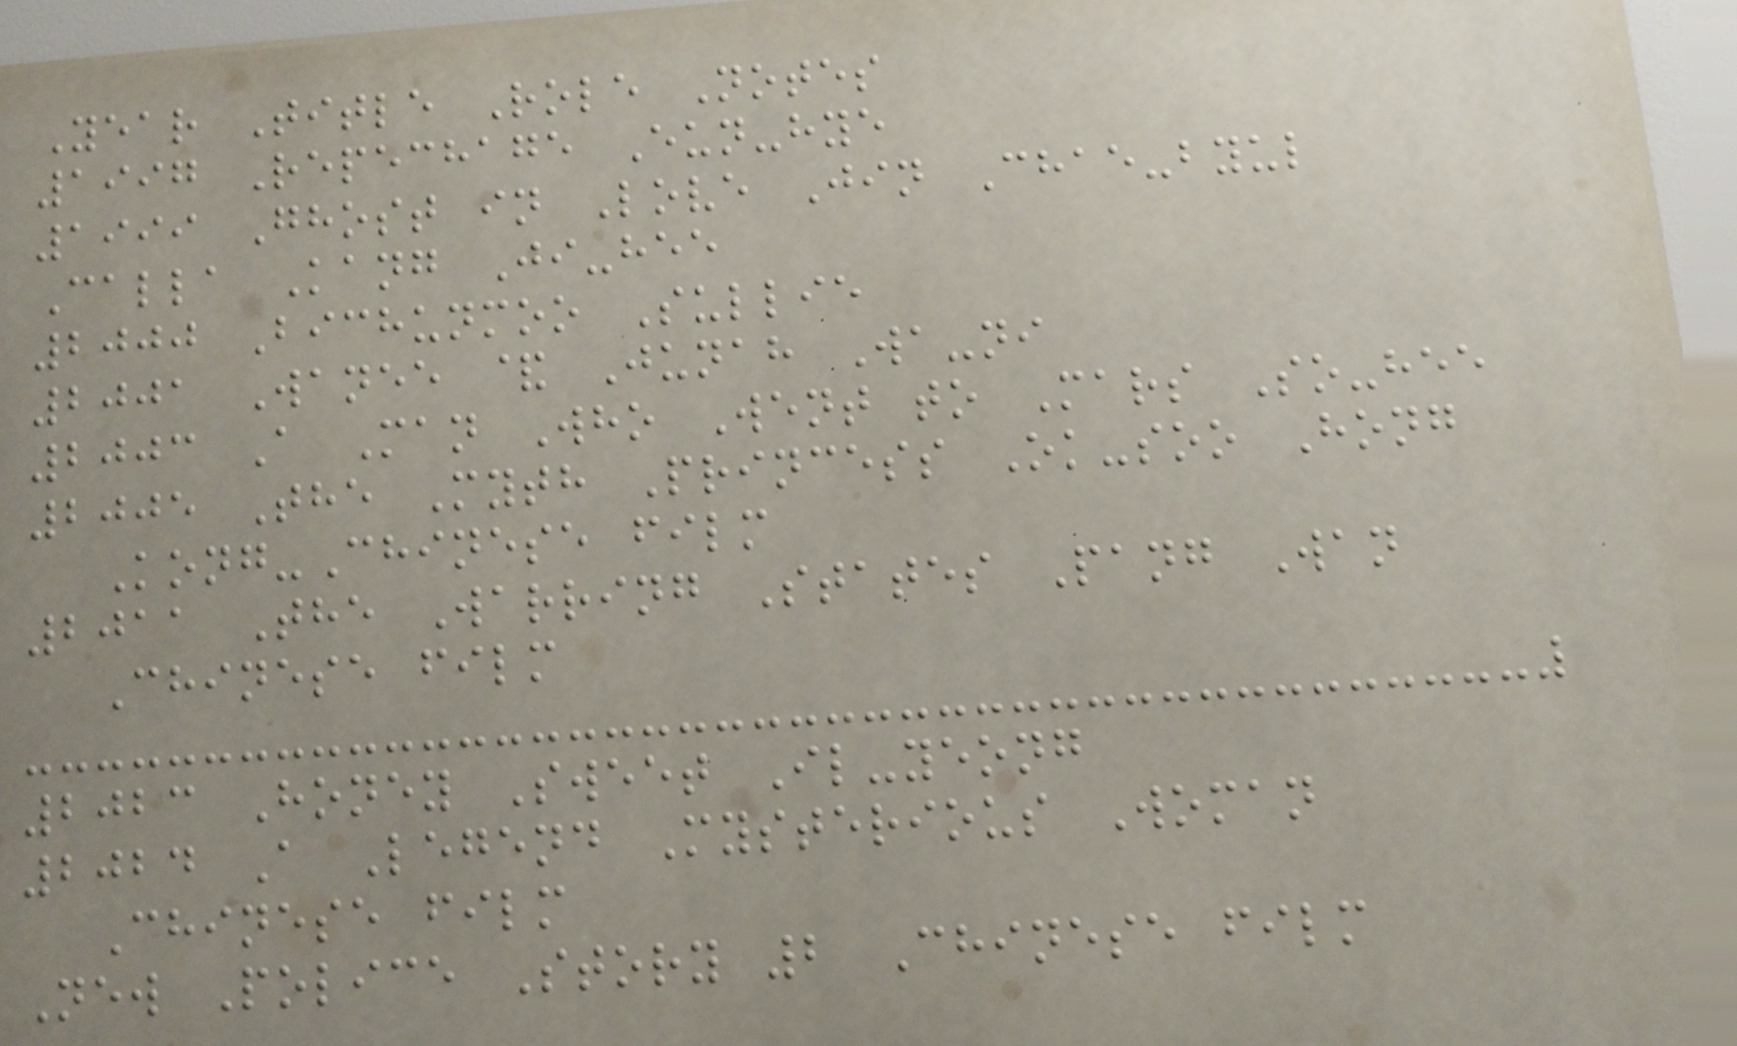Year Title Role Notes
1997 Repechage Eun-hye
1999 Ghost in Love Jin Chae-byul
Calla Kang Ji-hee
2000 Bichunmoo Sullie
2001 Wanee & Junah Wa-ni
2003 A Man Who Went to Mars So-hee
2005 The Myth Princess Ok-soo Hong
Kong-Chinese film
2011 The Warring States Pang Wan
Chinese film
2023 Honey Sweet Il-yeong
2024 A Legend Mysterious Woman
Chinese film
New Police Story 2 Chinese film
